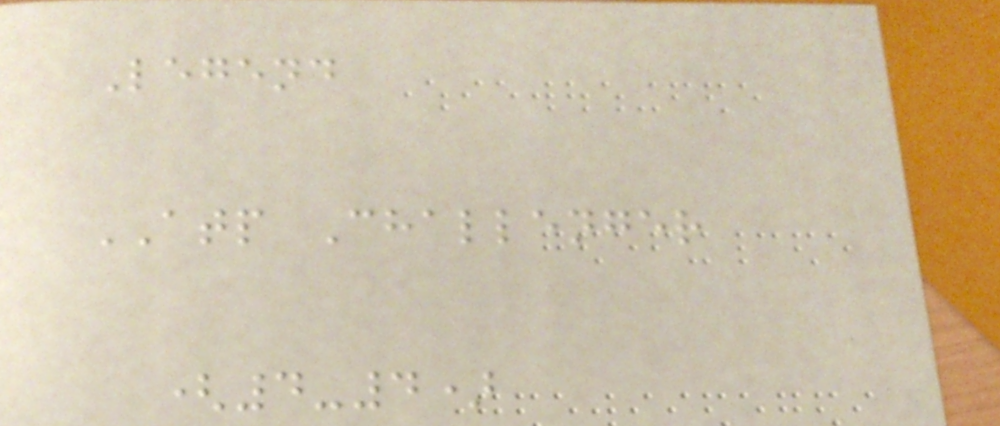Legend
ATP Challenger
(4-4)
